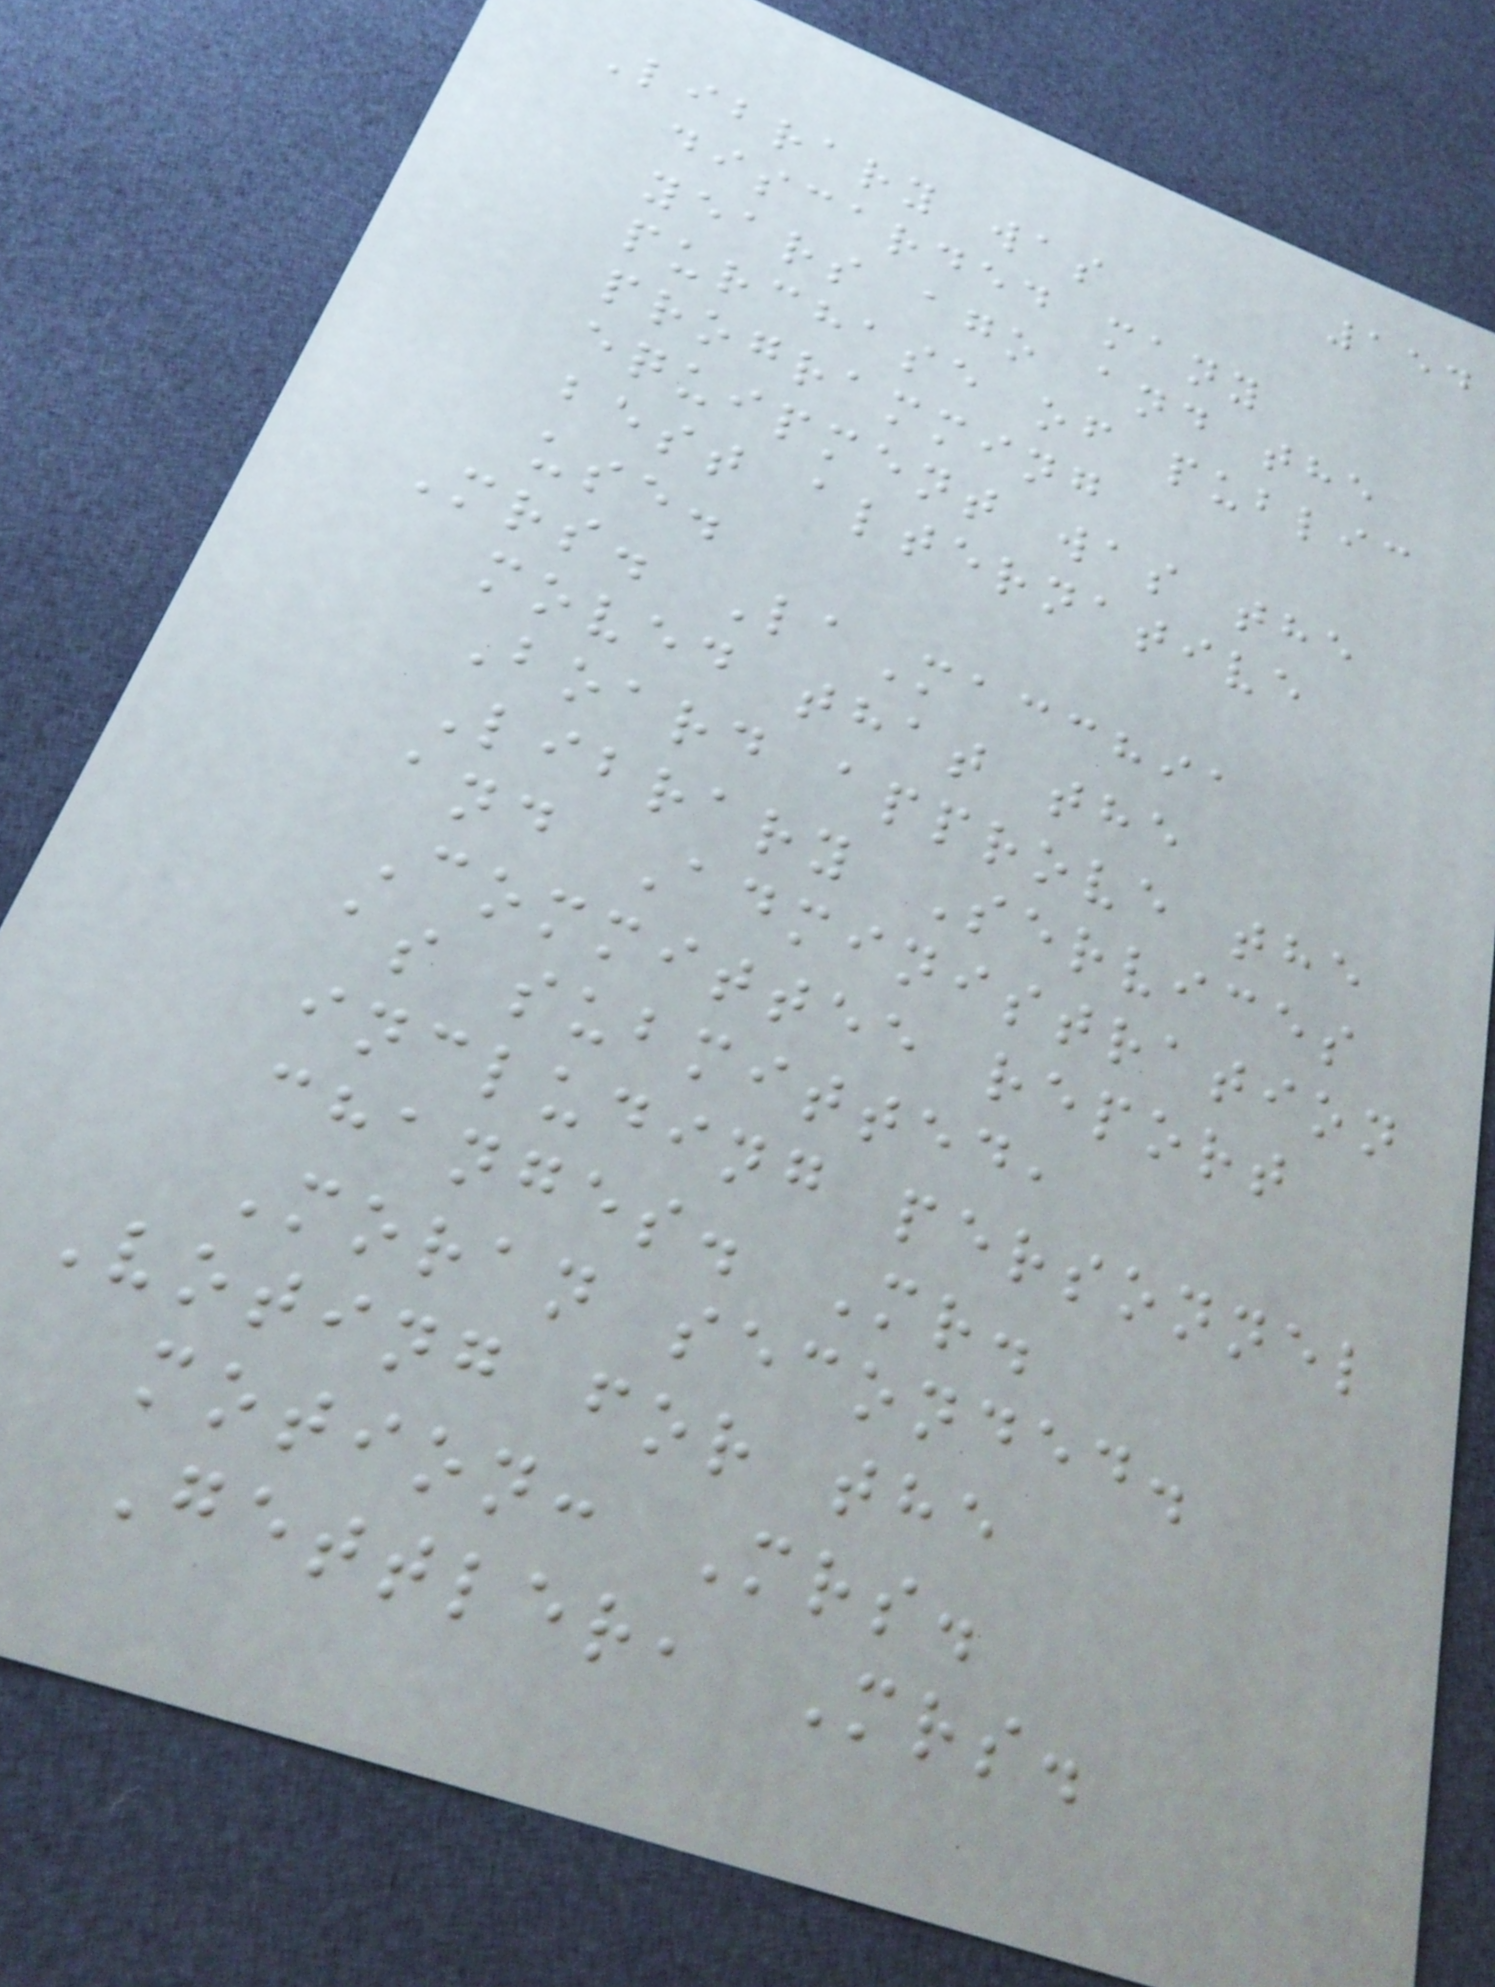154
Library was
discarded many
years ago and the
purchase of public
programming
equipment was the
best alternative
use.
Mrs. LaMacchia
moved that the
Board approve the
Library Services
and Administration
Committee report
as submitted,
including personnel
changes. Mr.
Moran seconded.
Voting for the
motion: Mrs.
Gettler, Mrs.
